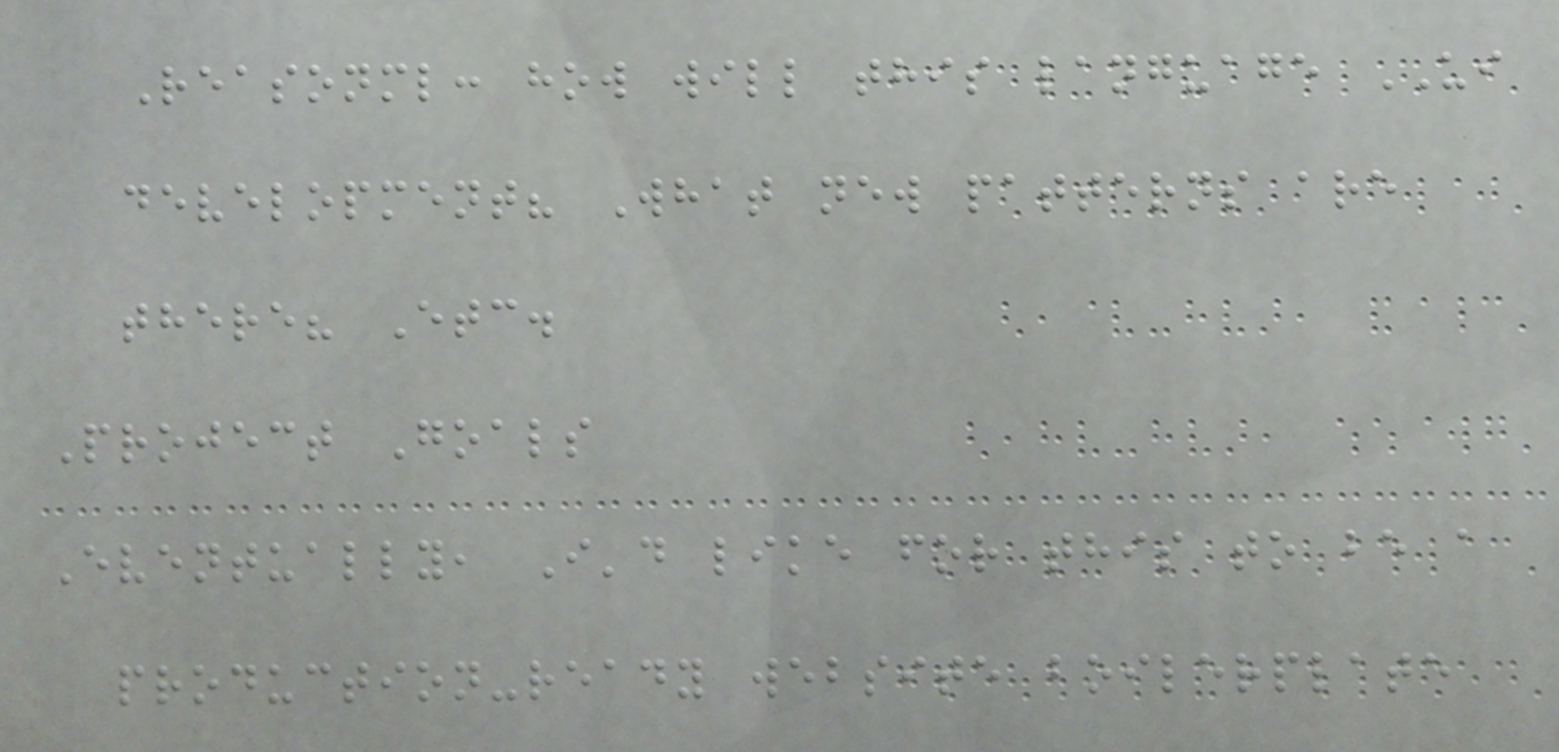Reasonml: how will this language UI
development? What new patterns are
there? Etc.
Project Goals
Eventually, I'd like for this to be a
production-ready website boilerplate
